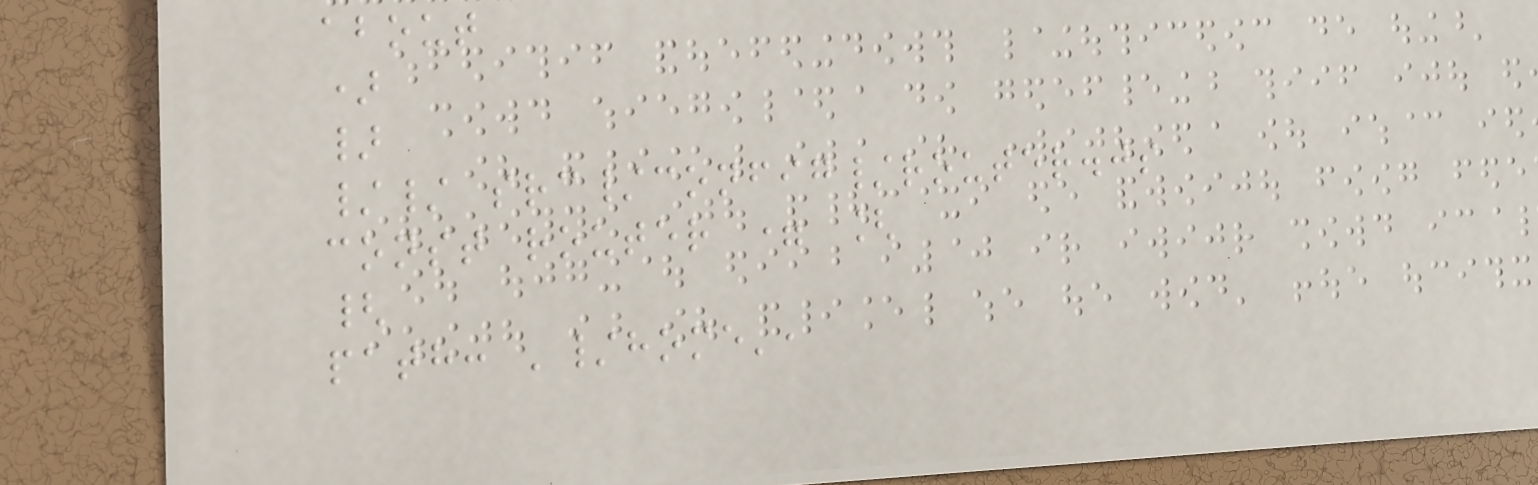about
)
}
// src/config/router.js
const router = [
{
path: '/home',
